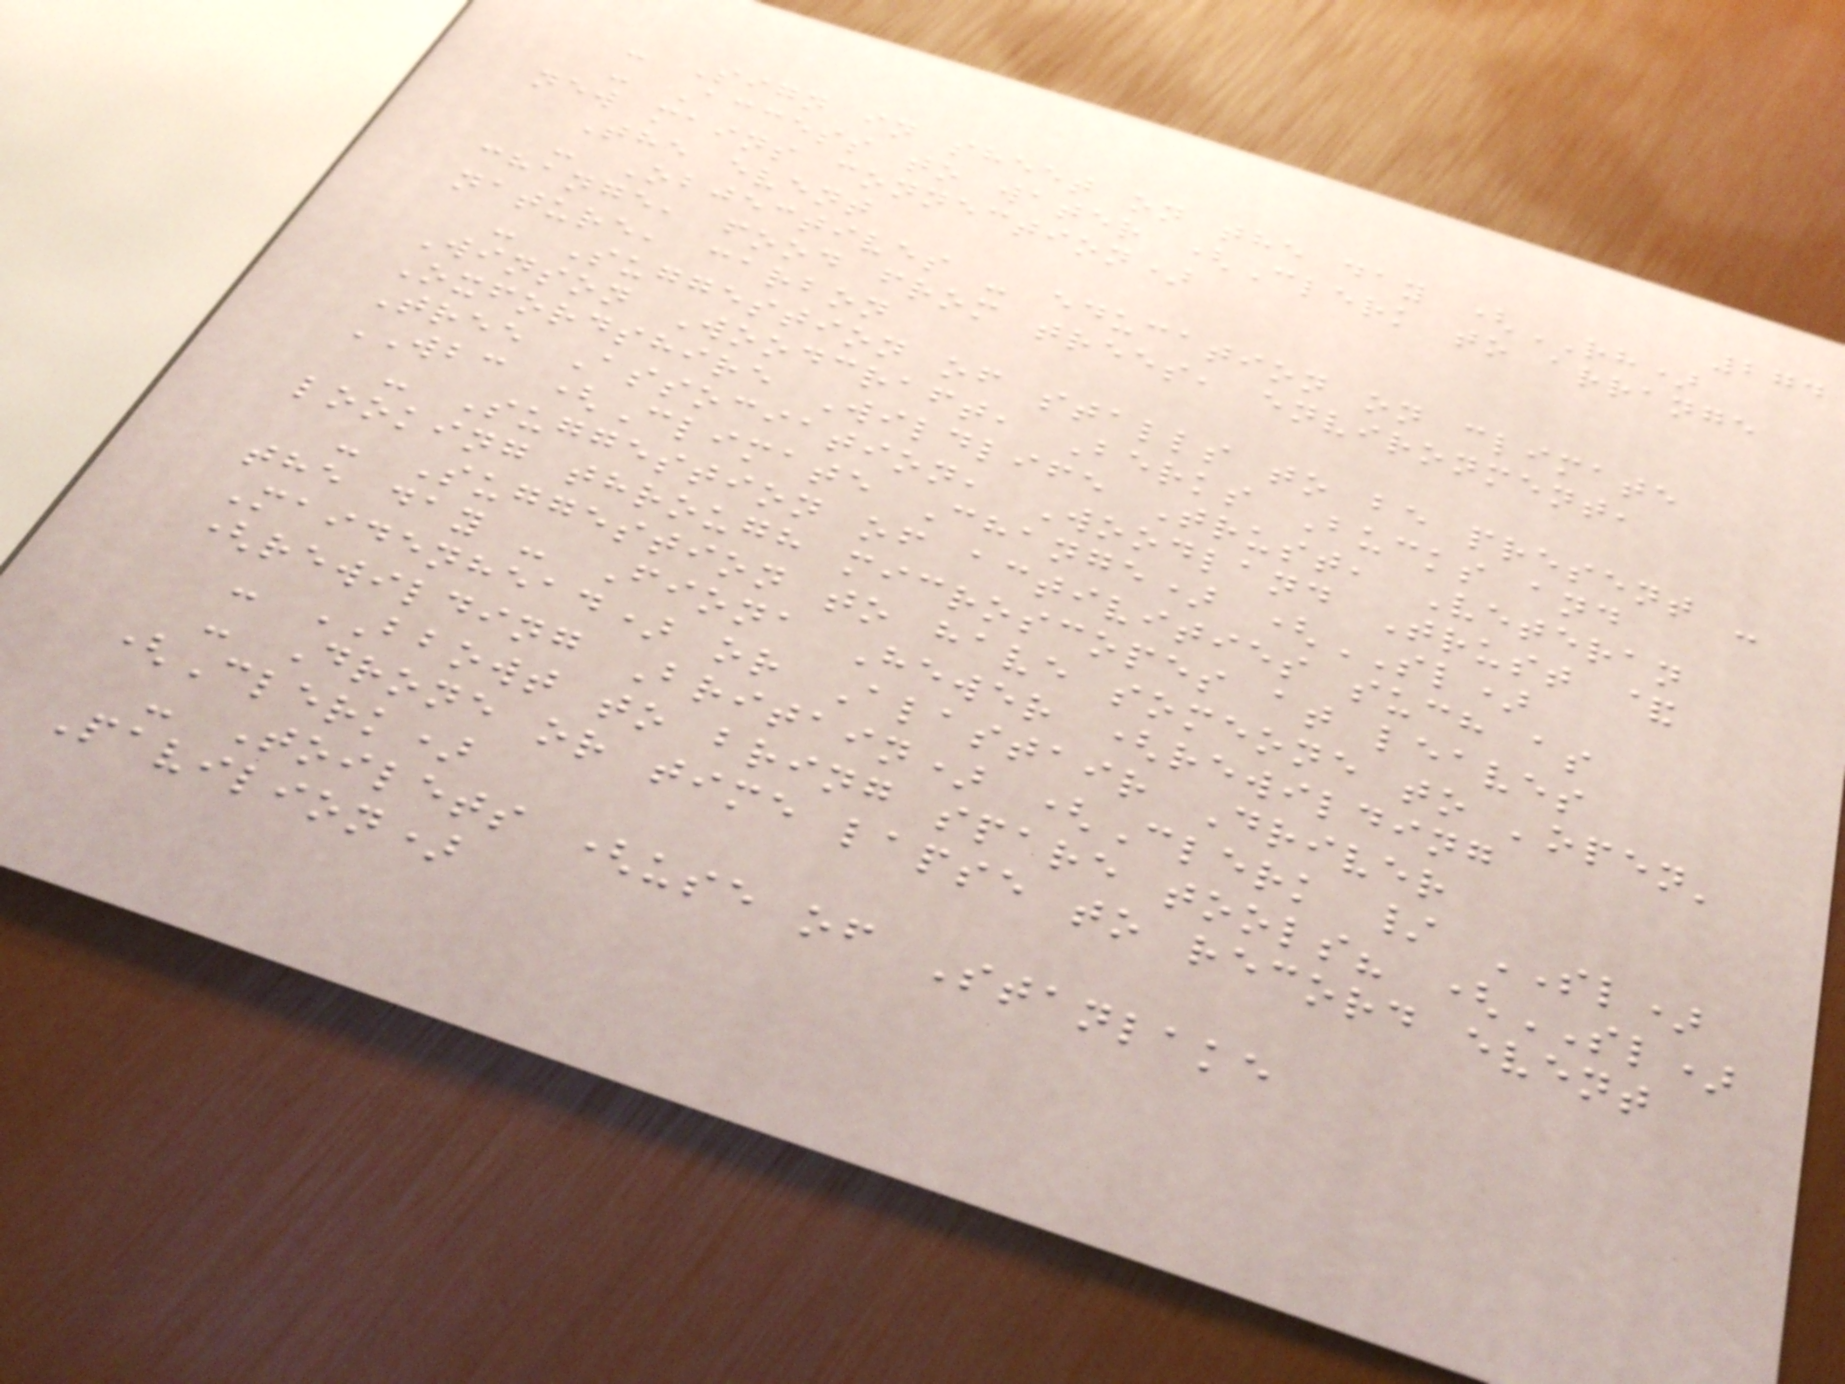274
- Sign in sheet on the day (RH)
- Access to water (Clerk to arrange
new mains connection)
The event
- Objectives - education on climate
change, food from trees, environment,
nature, carbon
- Suggestion of stalls to be present -
Winson Woodcraft, Berks Bucks and
Oxfordshire Wildlife Trust, Veteran
Tree Association, Woodland Trust &
WBC (Climate Change) (SL)
- Suggestion of activities such as
looking through microscopes at leaves
- Suggestion to have someone to 'open'
the day - Fiona Hewer (rewilding
Maidenhead) or Alastair Driver
(rewilding Britain) (Clerk / SL)
- BBOWT to bring spare tools? (SL)
- Drone or time lapse to record event
(Clerk)
- Toilets (use of Stanlake
Pavilion)
